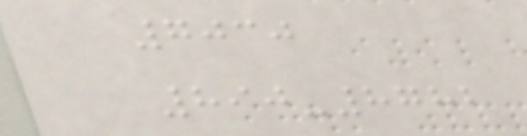7030
890-8782
